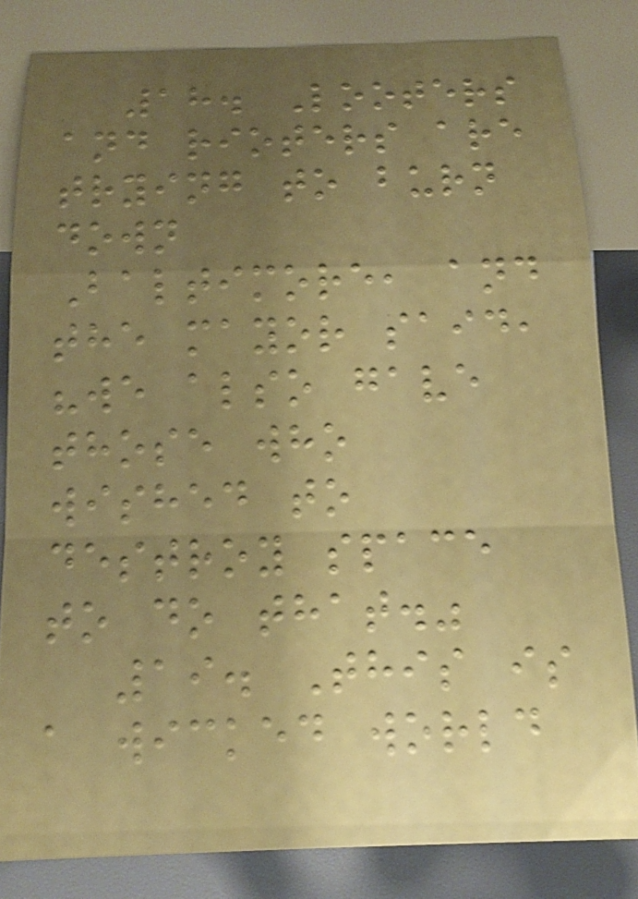18. Looters
and rioters are
trying to burn
down
Baltimore, and
the mayor said,
"we also gave
those who
wished to
destroy space
to do that."
19. This is
a wicked world
